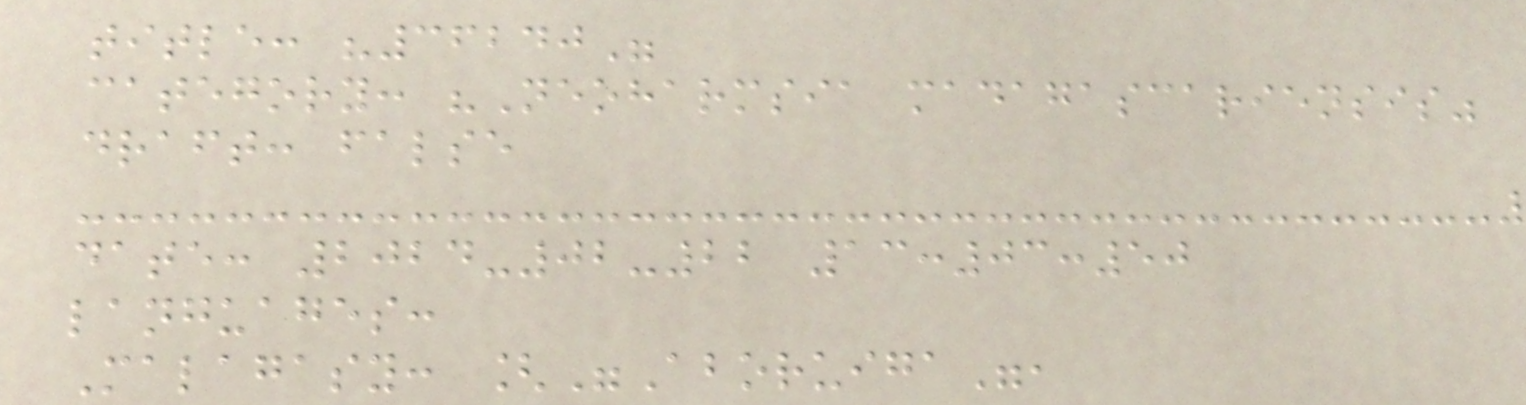title: "36240"
category: "Neoharmsia madagascariensis"
draft: false
date: 2024-02-22 13:03:50
languages:
Malagasy: ["Aboruiga",
